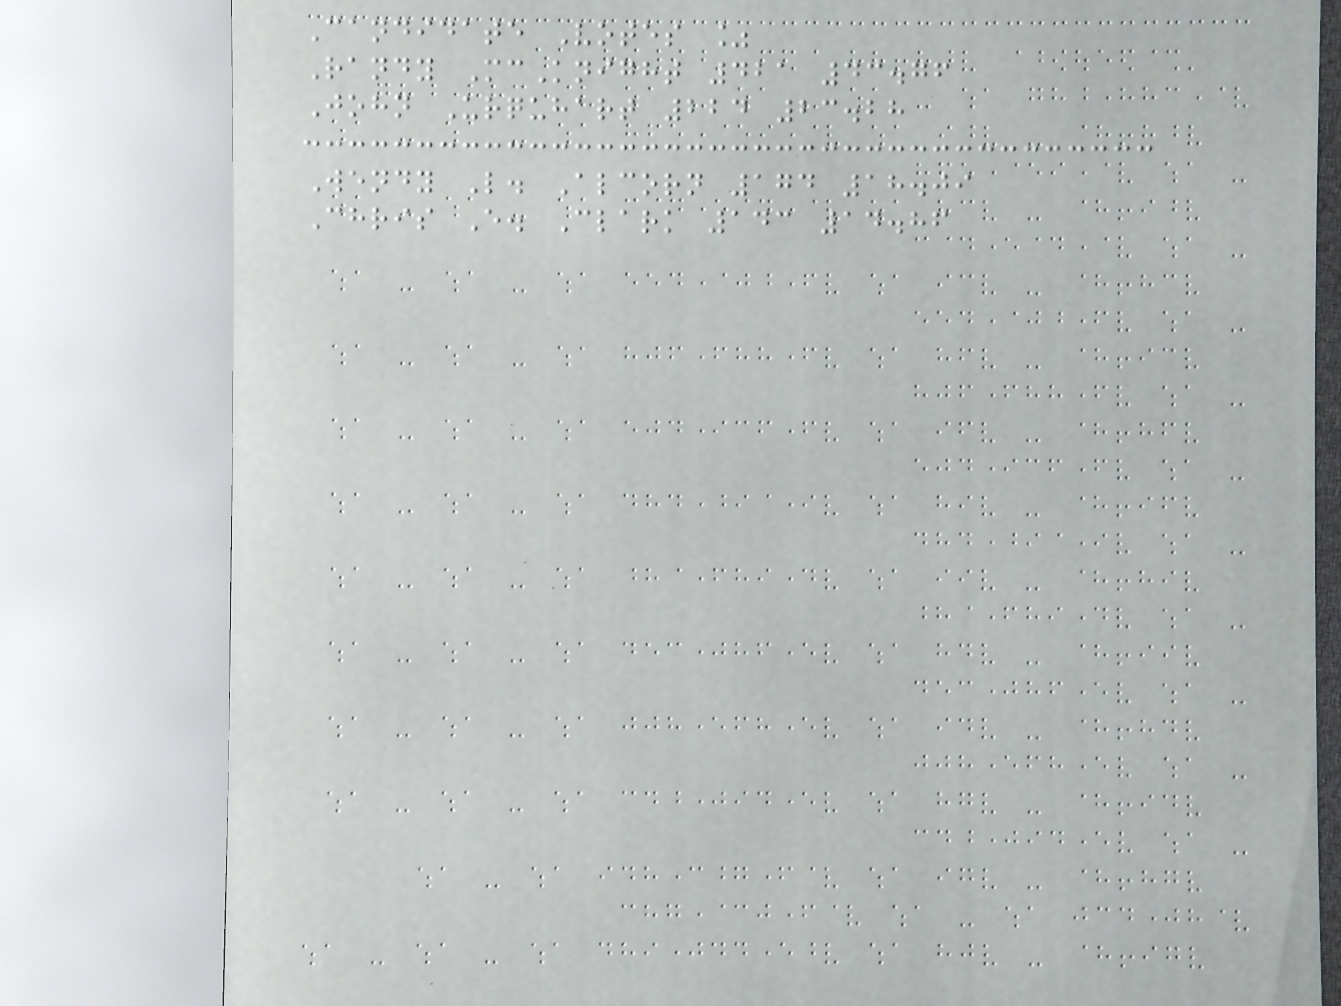Candidate Votes %
Randy McKnight 421 43.76
John Urquhart 224 23.28
Wendy L. Alcorn 174 18.09
Chris E. Clark 143 14.86
